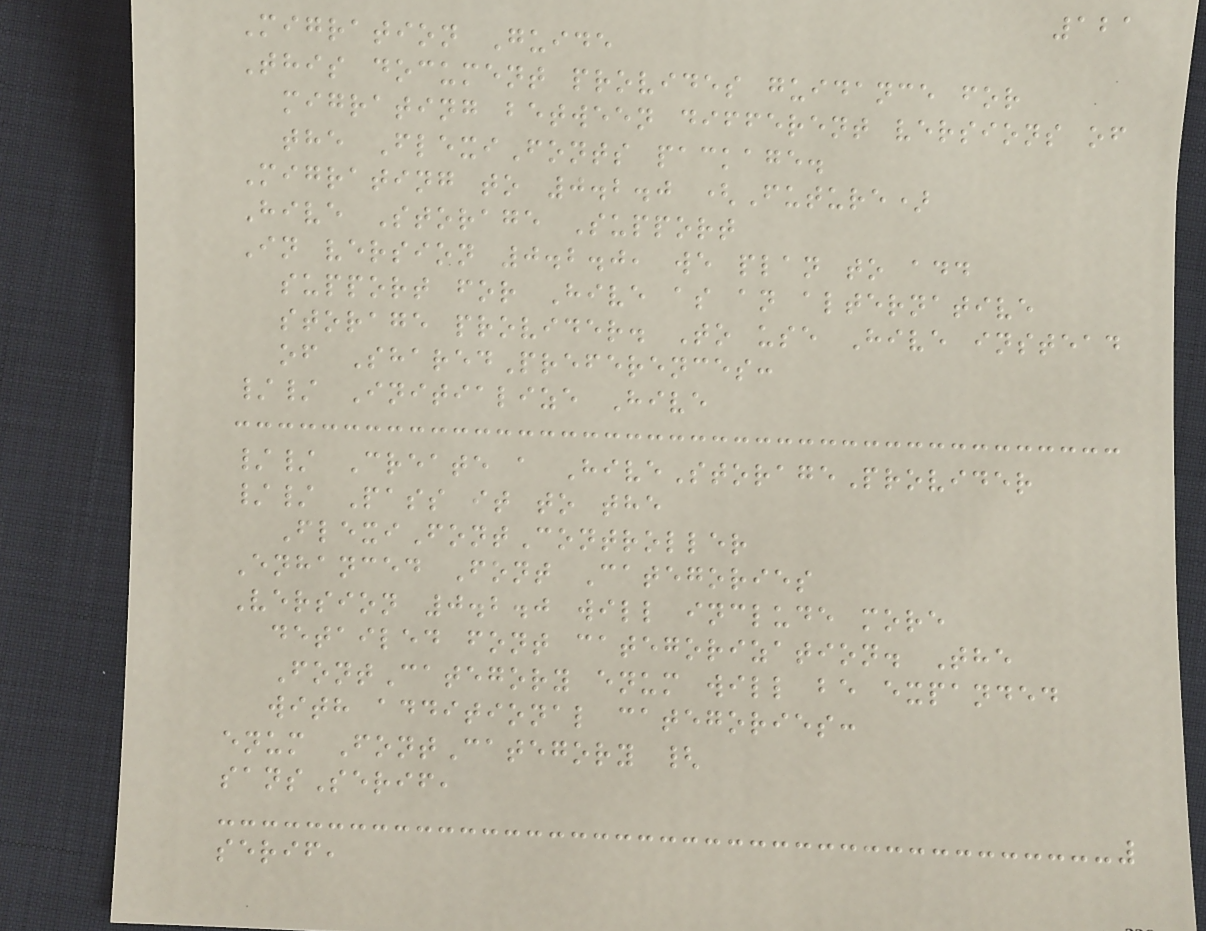121
Migration Guide
This document provides guidance for
migrating between different versions of
the FlexiFonts package.
Migrating to 0.2.0 (Future)
Hive Storage Support
In version 0.2.0, we plan to add
support for Hive as an alternative
storage provider. To use Hive instead
of SharedPreferences:
// Initialize Hive
// Create a HiveStorageProvider
// Pass it to the
FlexiFontController
Enhanced Font Categories
Version 0.2.0 will include more
detailed font categorization. The
FontCategory enum will be expanded
with additional categories:
enum FontCategory {
sansSerif,
serif,
